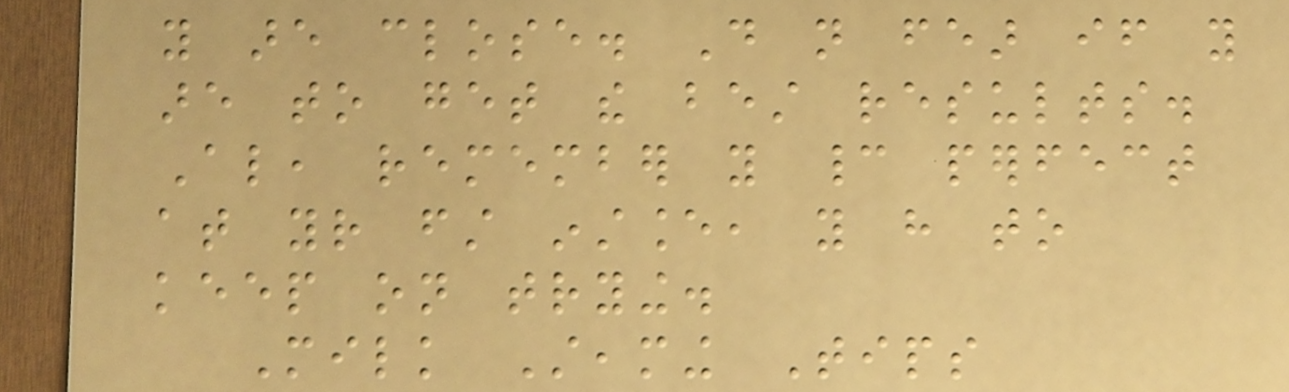you are close. Do not fear if you
are to get the best results.
Also, remember you cannot perfect
at your first instance, you have to
keep on trying.
Milk Steaming Tips
